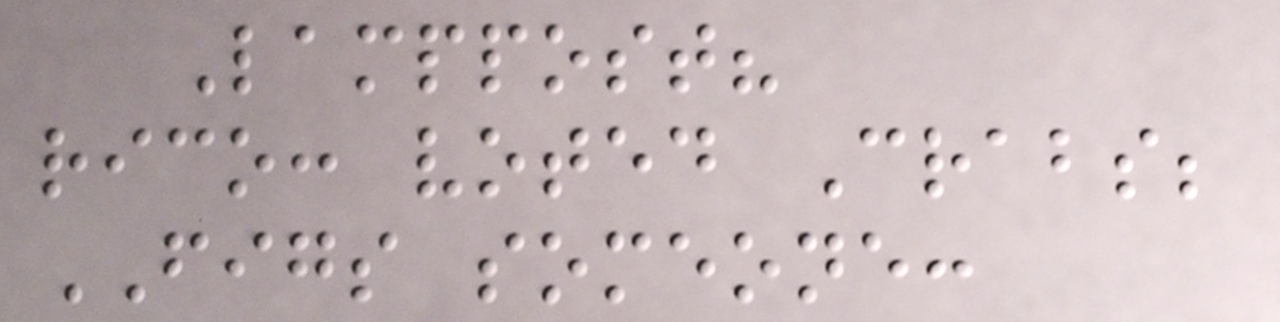Lamppost?
rico: voted Crabs;
FIGS someone:
